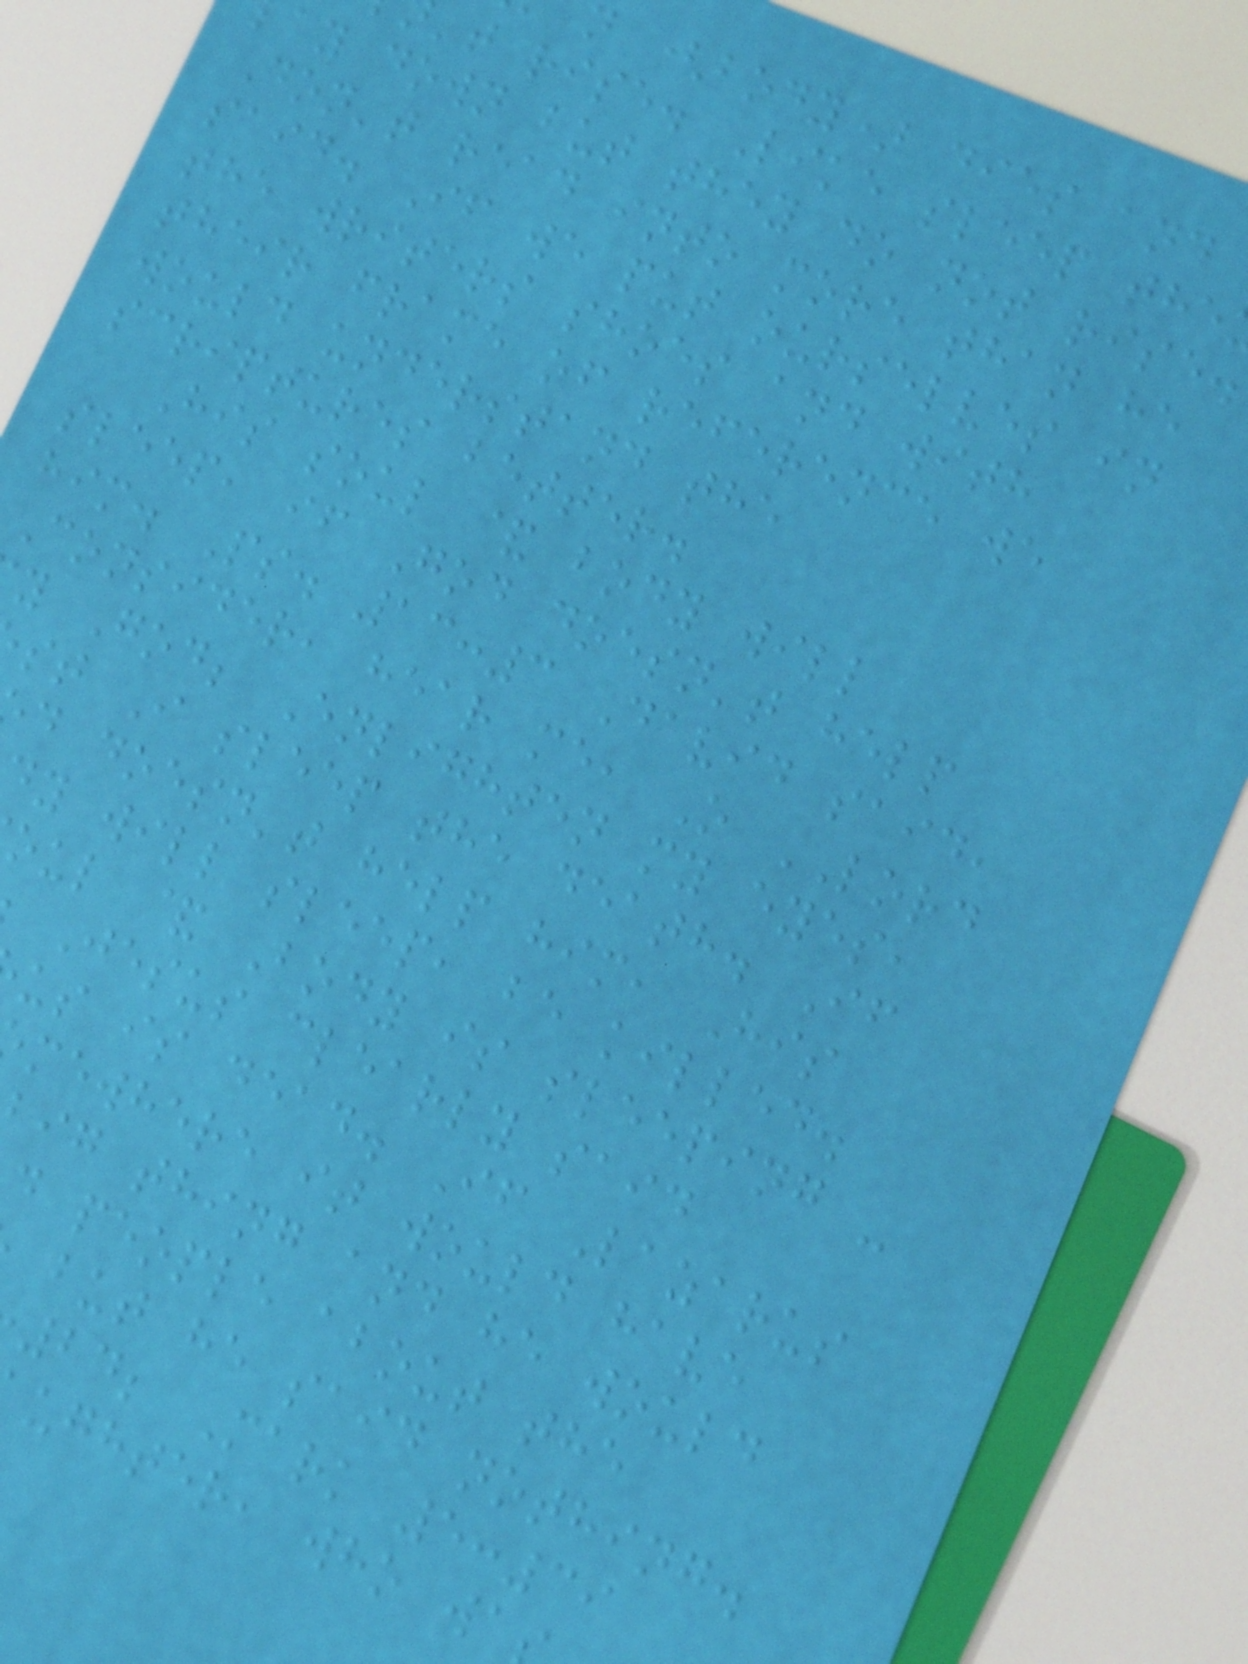n (body) dies and
't rise. Like sleep the
ay down but they do not rise.
Don't read into more than he
said. If we put ourselves in
the writers shoes and with
their frame of reference we
would understand the
scriptures better.
His soul & body will
sleep, if God doesn't help
him. Ps. 13:3 David said,
Consider, hear me, O LORD
y God; Enlighten my eyes,
st I sleep the death. If
d doesn't help him, His
y will sleep, be killed.
oul & Body is sleeping -
Jesus clearly said
us is dead. If Lazarus
mewhere it would have
ig thing and he would
d people about the
but he said nothing.
24; Mark 5:39
ughter, who wa
